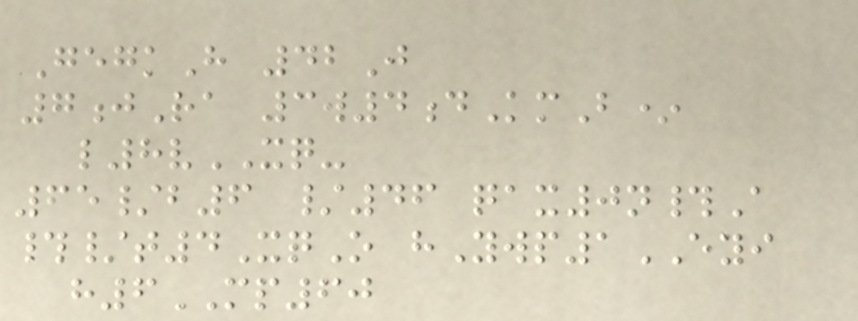GegkH 42J
7jRa 3w4dKmB*
l8vXQ-
65/b6 /46 qax0n#A
#/t4XqO hYwp1EYI
h6MP60
